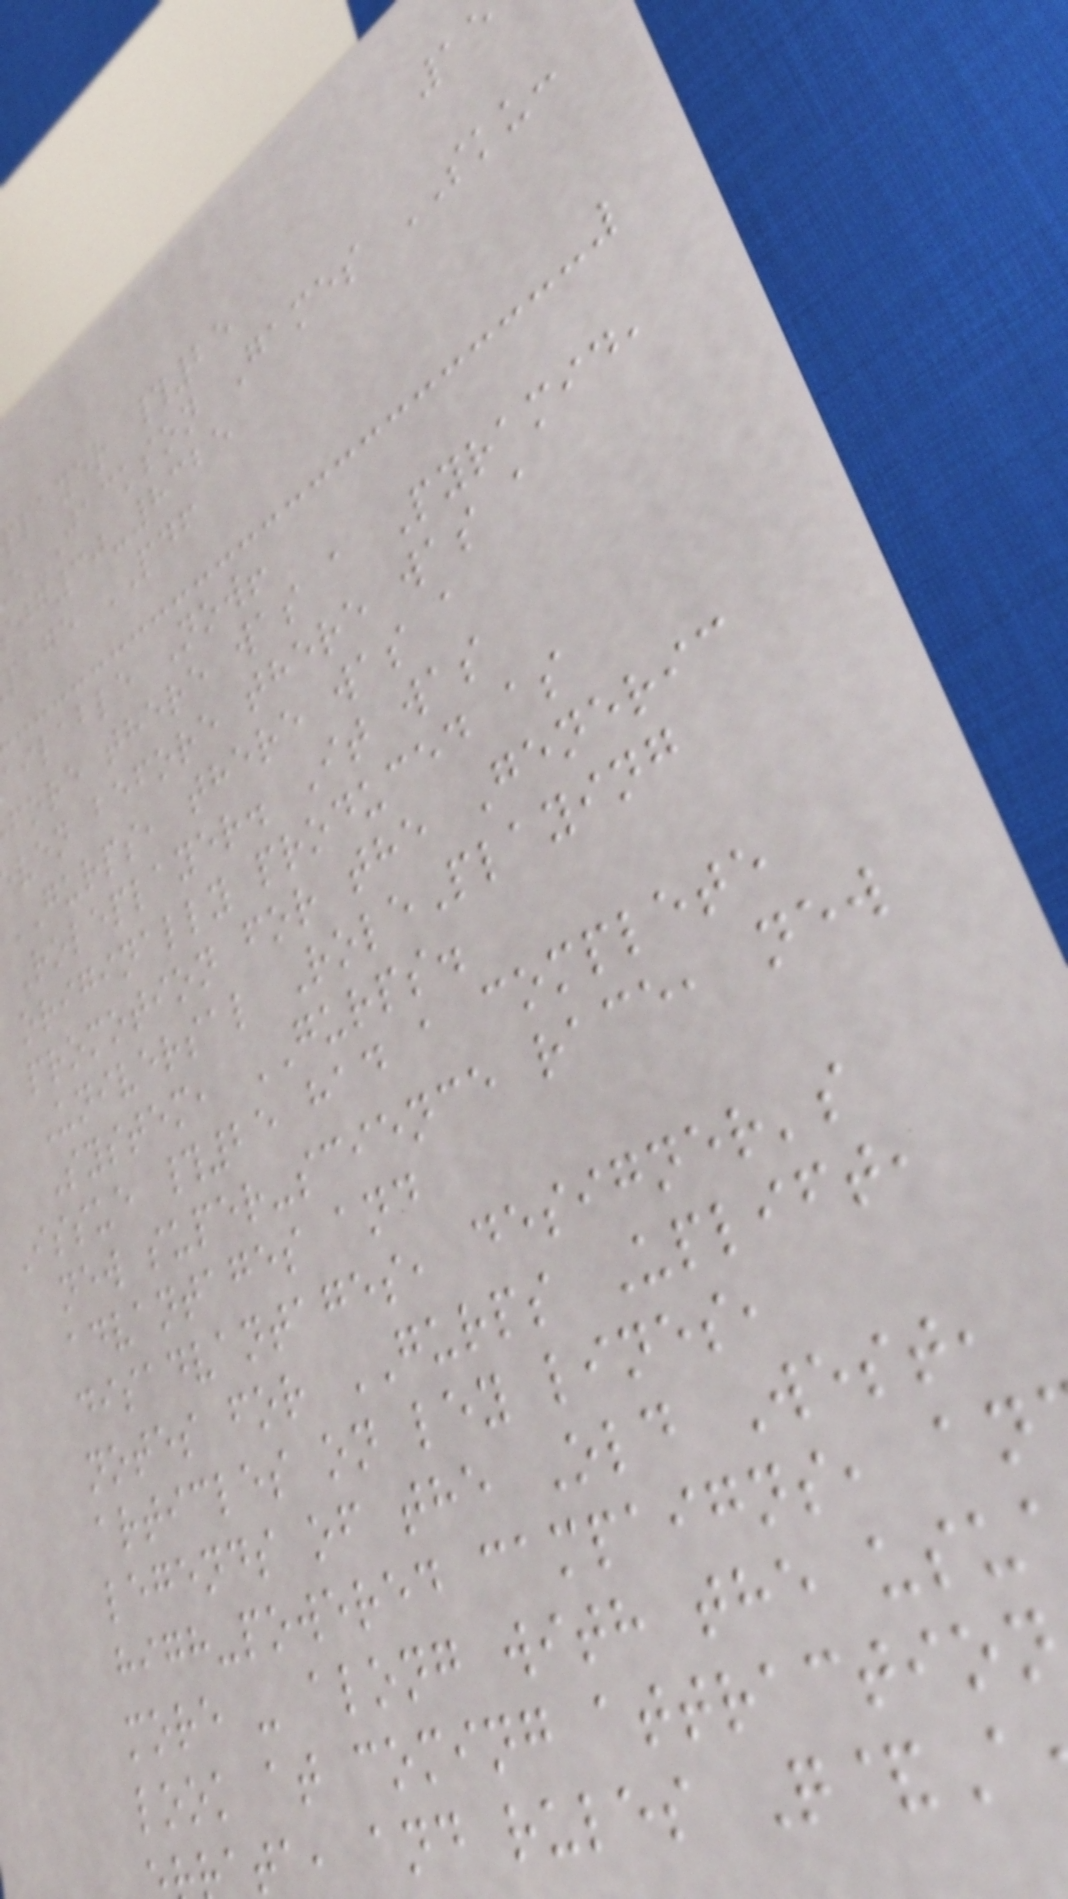player #25
e Jackson Games SKU:
jg30-8325
page PDF
ailable Now!
fore there was a Pyramid,
ven before there was a
GURPS, there was a
Roleplayer. It was
originally produced as
promotion for the Generic
Universal RolePlaying
System, GURPS.
Issue #25 had a complete
new super-science race, new
advantages and
disadvantages, designer's
notes for GURPS Uplift,
articles on ley lines,
legends of the Old West,
high-powered campaigns, an
more - along with the usu
look at coming attraction
ata, and rules Q&A
